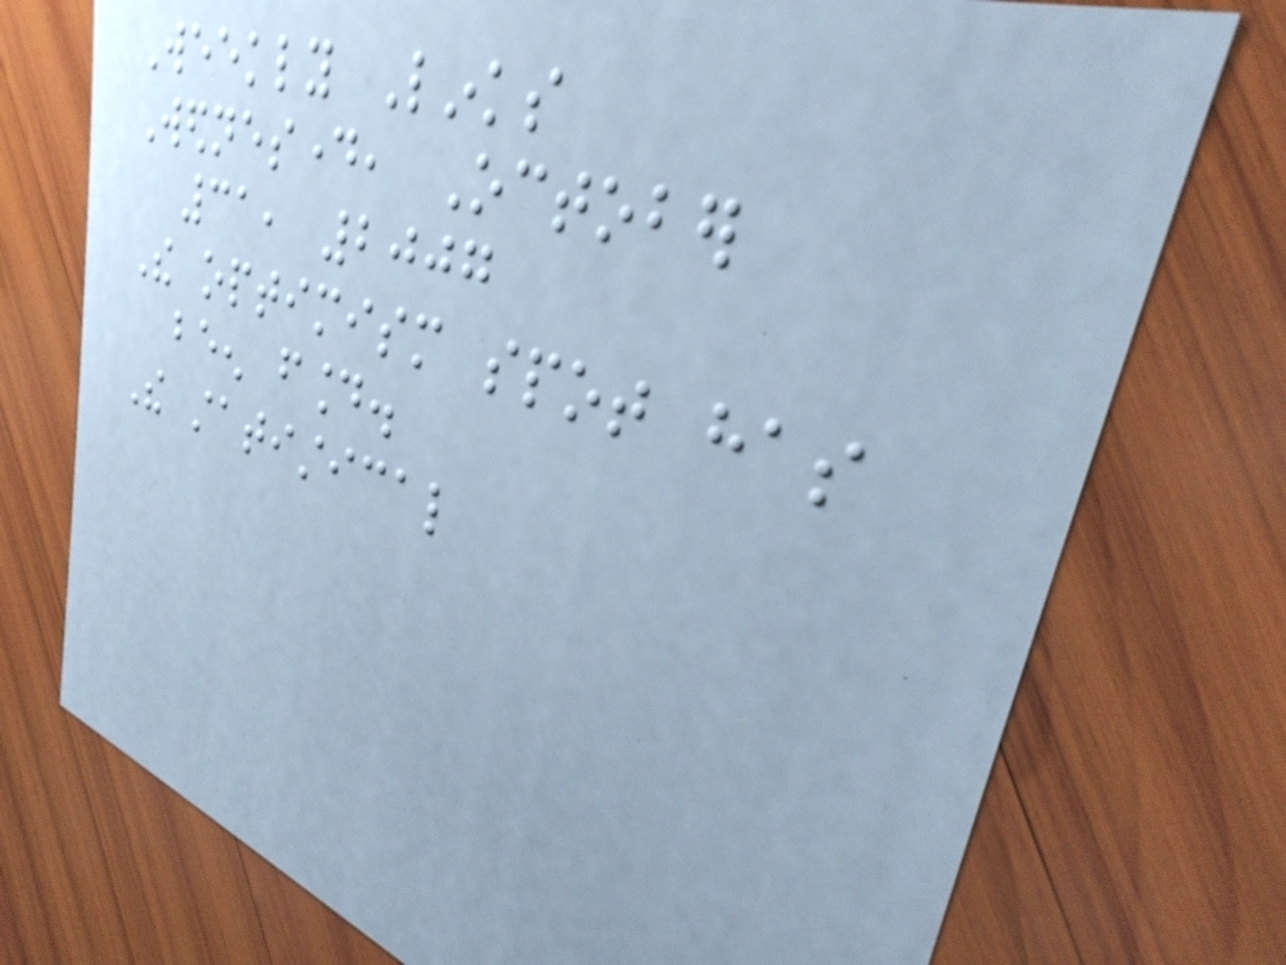Weekly Links
Wednesday, October
31, 2007
The optimism spot has
been found.
The statistical
